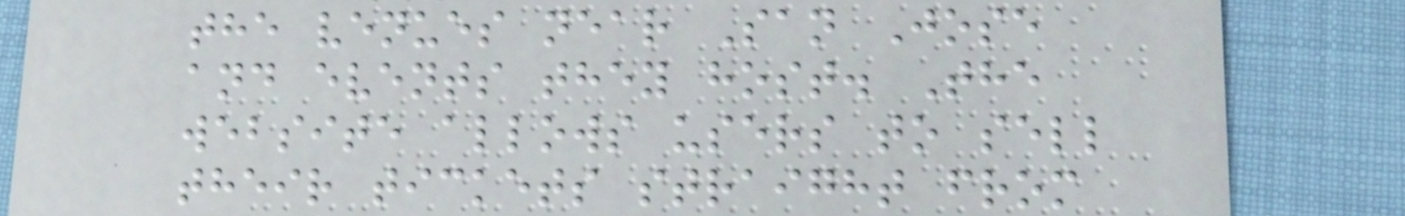the venues near San Jose
and events they host. The
website allows users to sell
their tickets straight from
